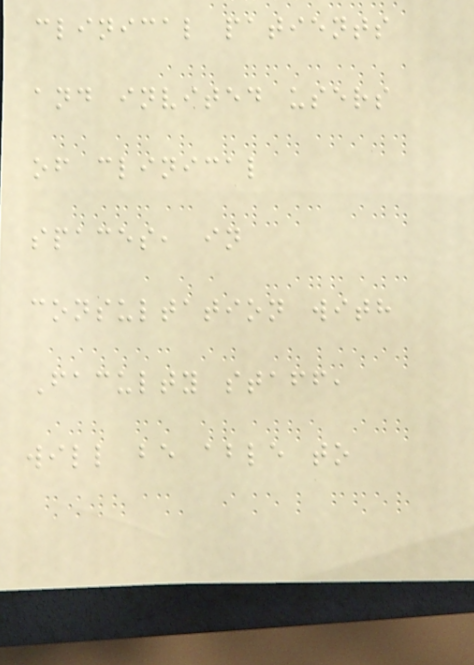clinical patients
and invited users
of clinical
spaces, in
consultation with
Faculty staff,
will be able to
